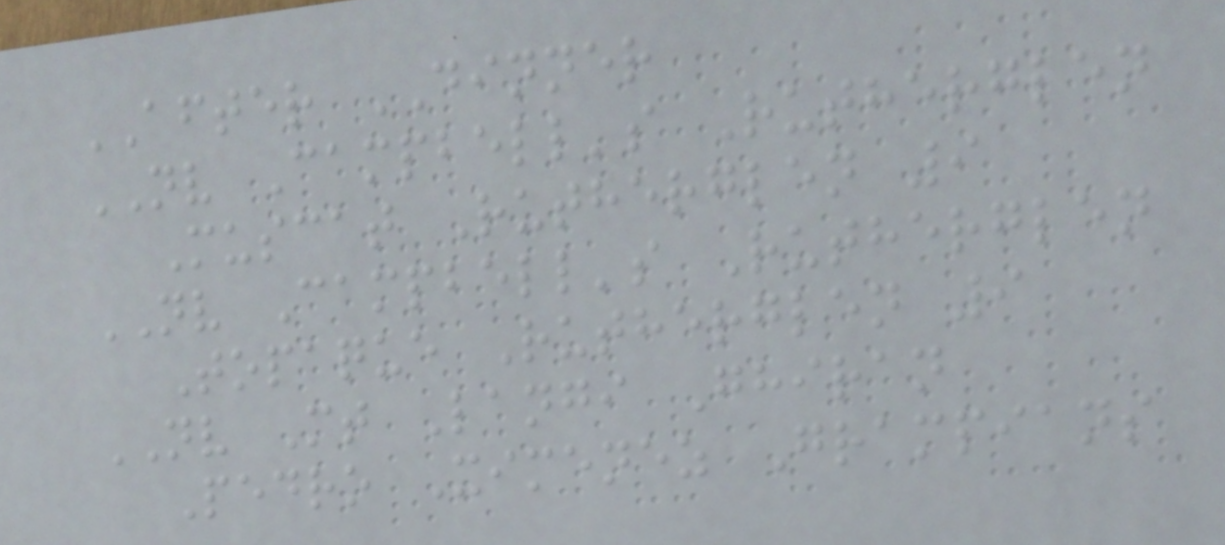AFTER DINNER
NV Campbell's Rutherglen
Muscat Rutherglen 9
NV Campbell's Rutherglen
Topaque Rutherglen 9
NV Mt Langi Ghiran
Pedro Ximenez Grampians
